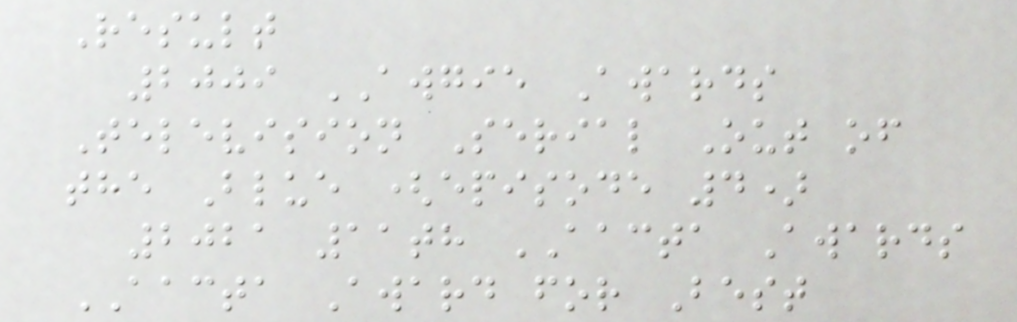Result
2009 AWGIE Awards
Television Serial Out of
the Blue (episode 4)
2021 11th AACTA Awards
AACTA Award for Best
